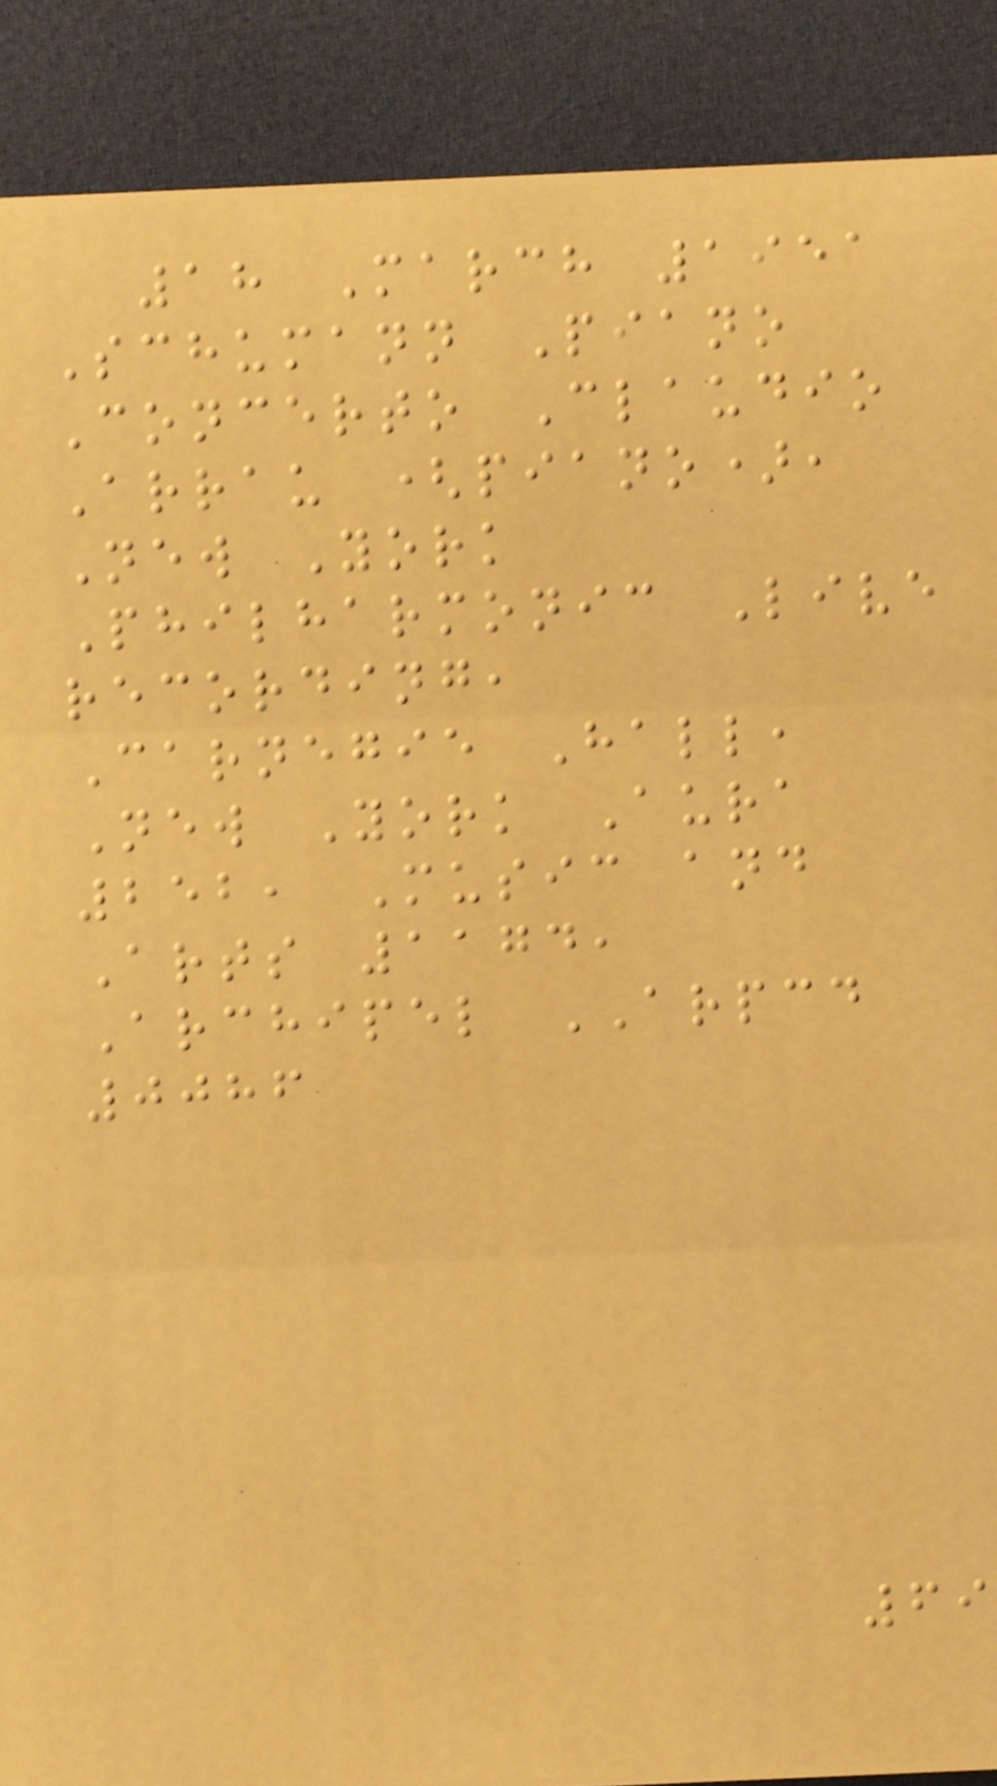18 March 1951
Schumann Piano
Concerto Claudio
Arrau (piano),
New York
Philharmonic Live
recording,
Carnegie Hall,
New York Aura
252, Music and
Arts 1174,
Archipel ARPCD
0086
69
